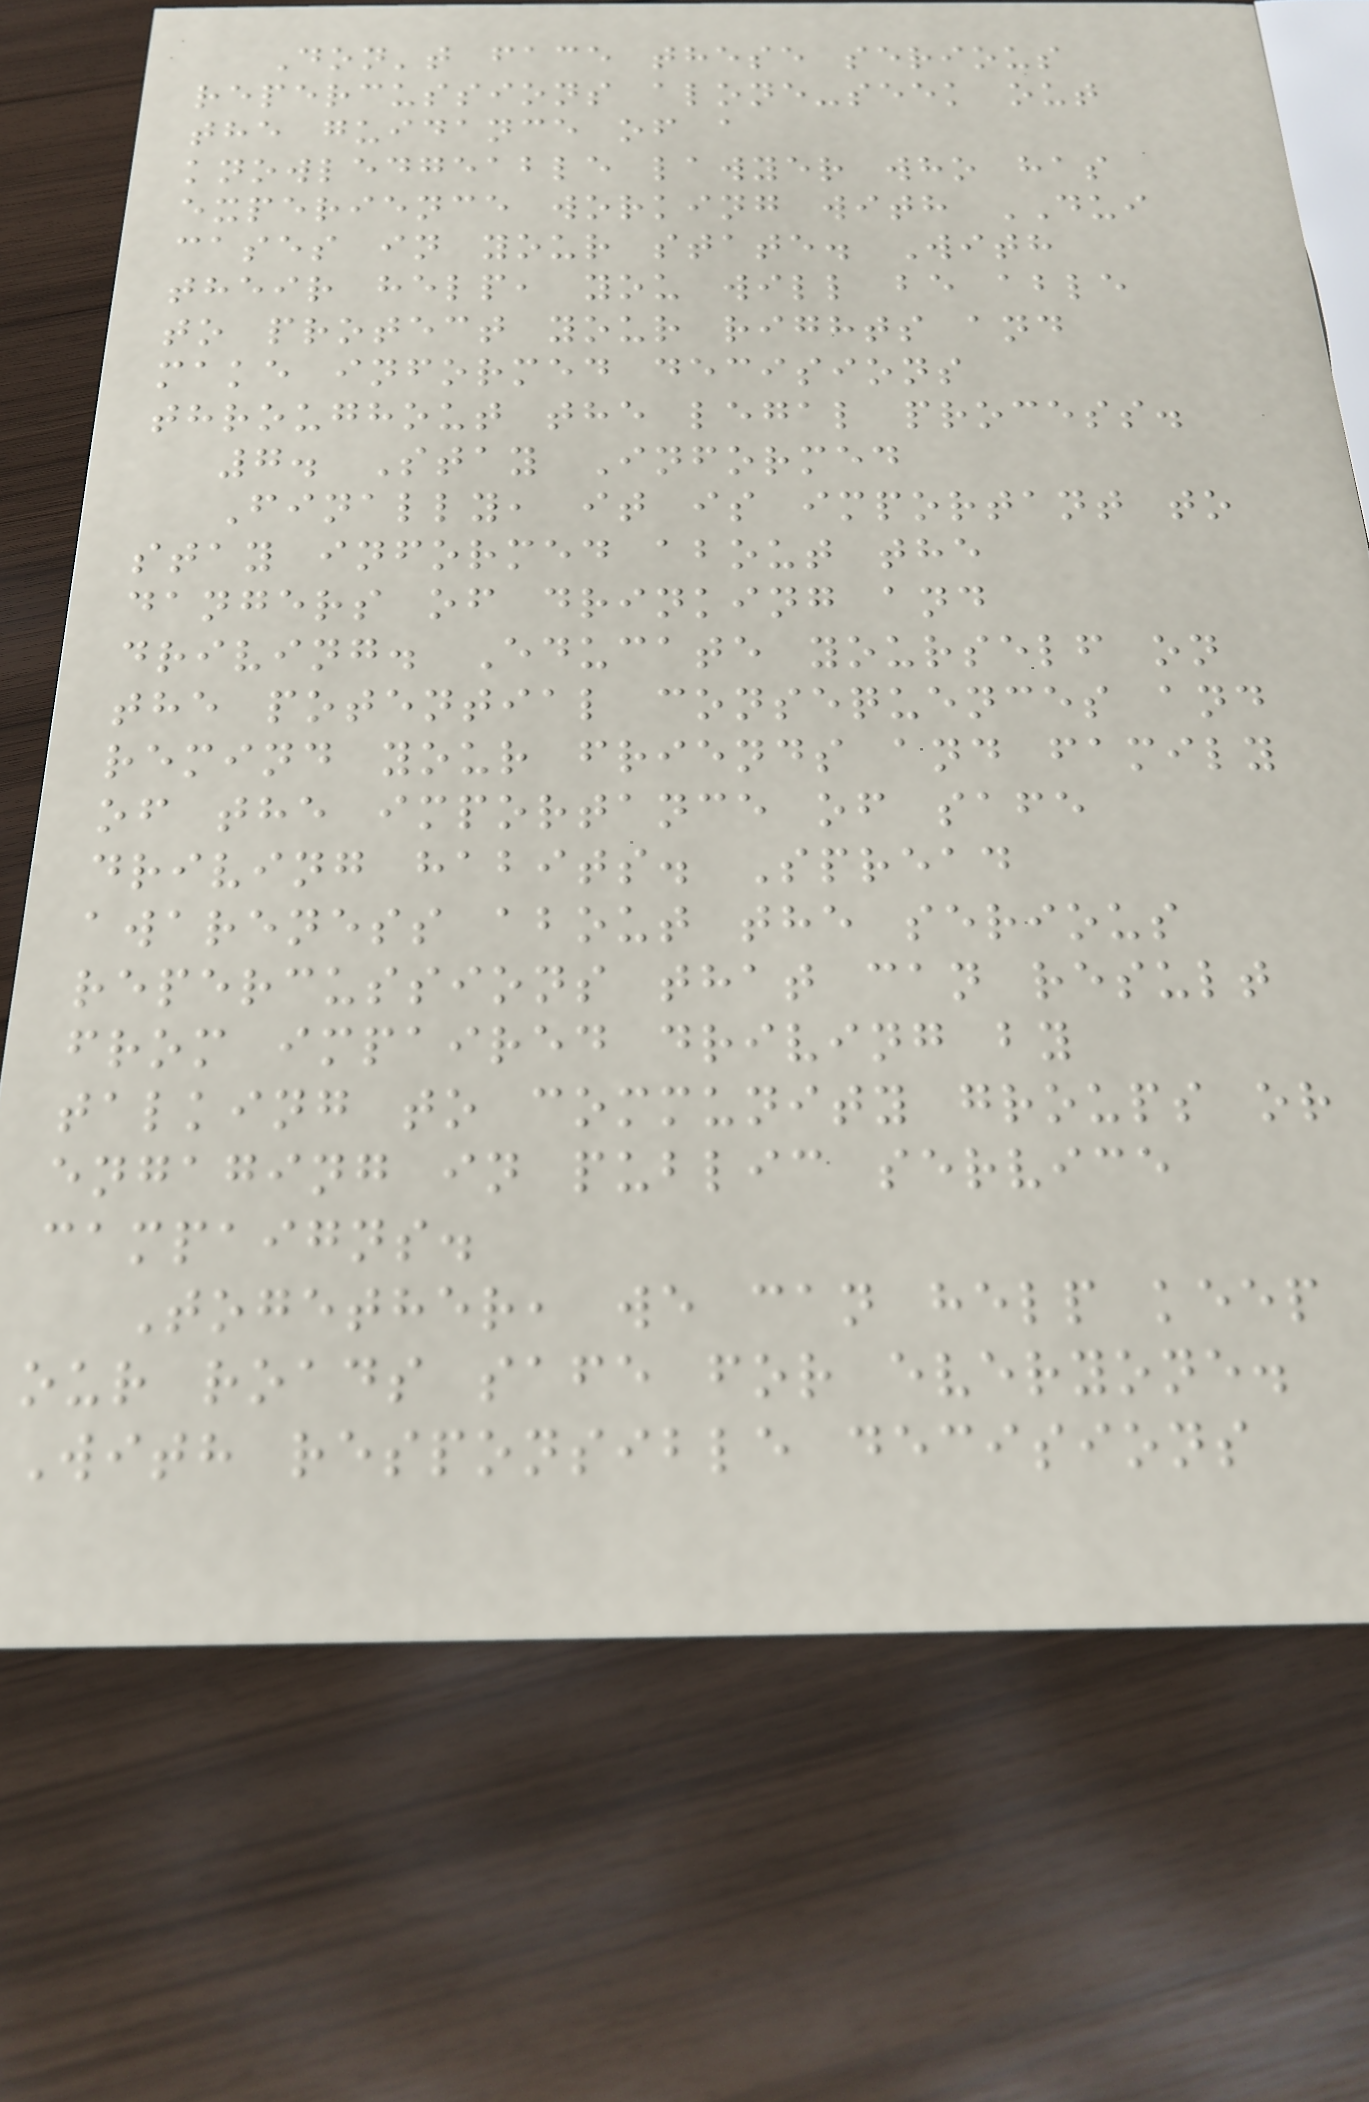Don't face these serious
repercussions alone-seek out
the guidance of a
knowledgeable lawyer who has
experience working with DUI
cases in your state. With
their help, you will be able
to protect your rights and
make informed decisions
throughout the legal process.
7. Stay Informed
Finally, it is important to
stay informed about the
dangers of drinking and
driving. Educate yourself on
the potential consequences and
remind your friends and family
of the importance of safe
driving habits. Spread
awareness about the serious
repercussions that can result
from impaired driving by
talking to community groups or
engaging in public service
campaigns.
Together, we can help keep
our roads safe for everyone.
With responsible decisions
